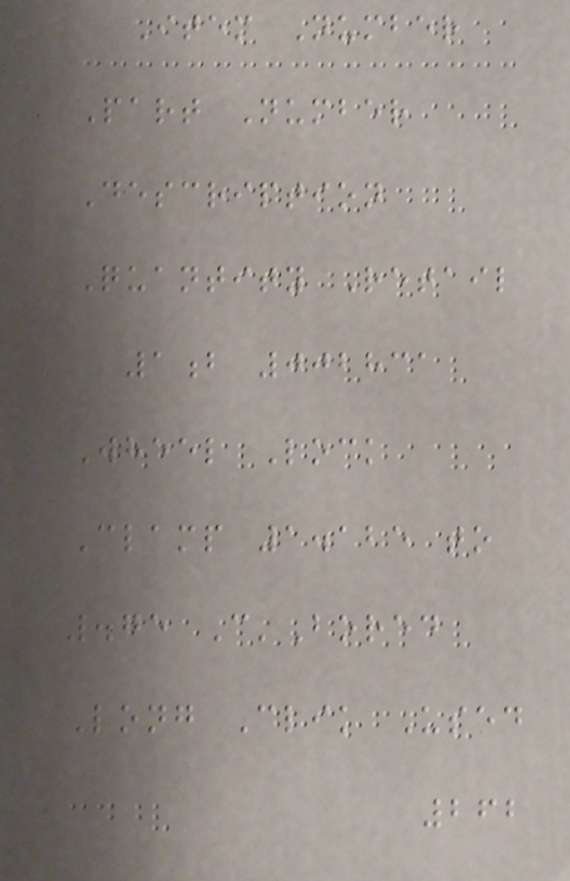Item Number
Part Number
Description
Quantity Retail
1b 002831
Wheel Lock
Clamp 1.125 to
.75 C'Bored
Long Clik Used
262
